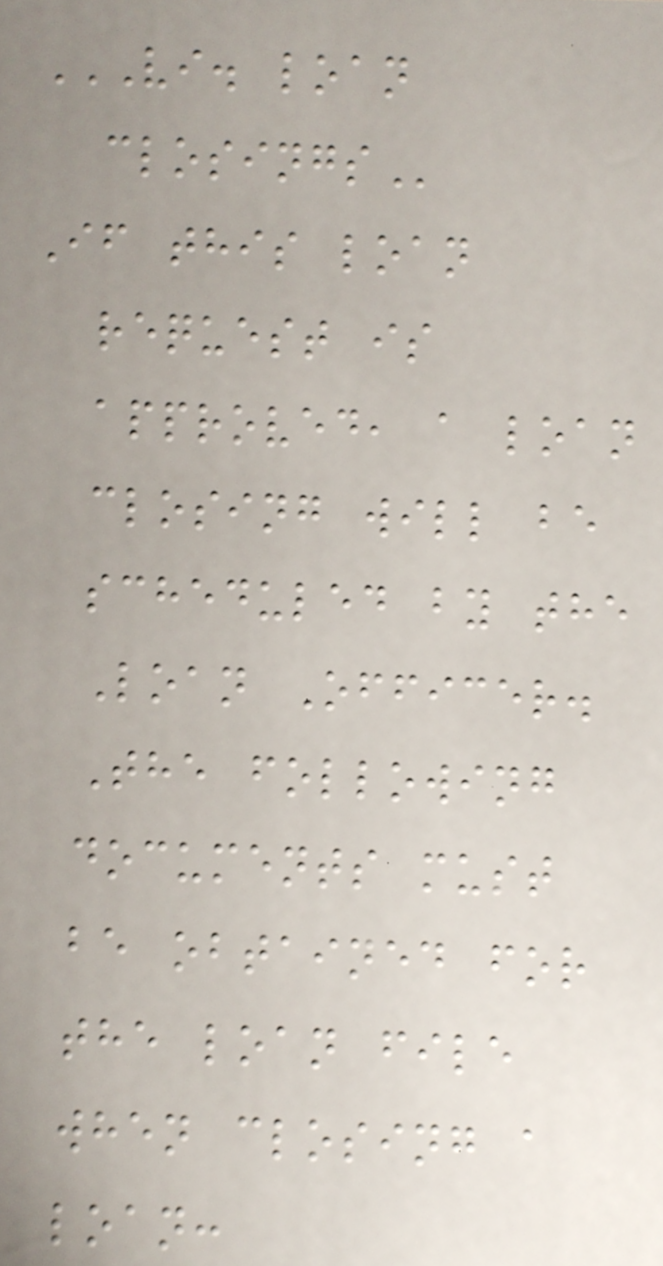VI. LOAN
CLOSINGS
If this loan
request is
approved, a loan
closing will be
scheduled by the
Loan Officer.
The following
documents must
be obtained for
the loan file
when closing a
loan:
